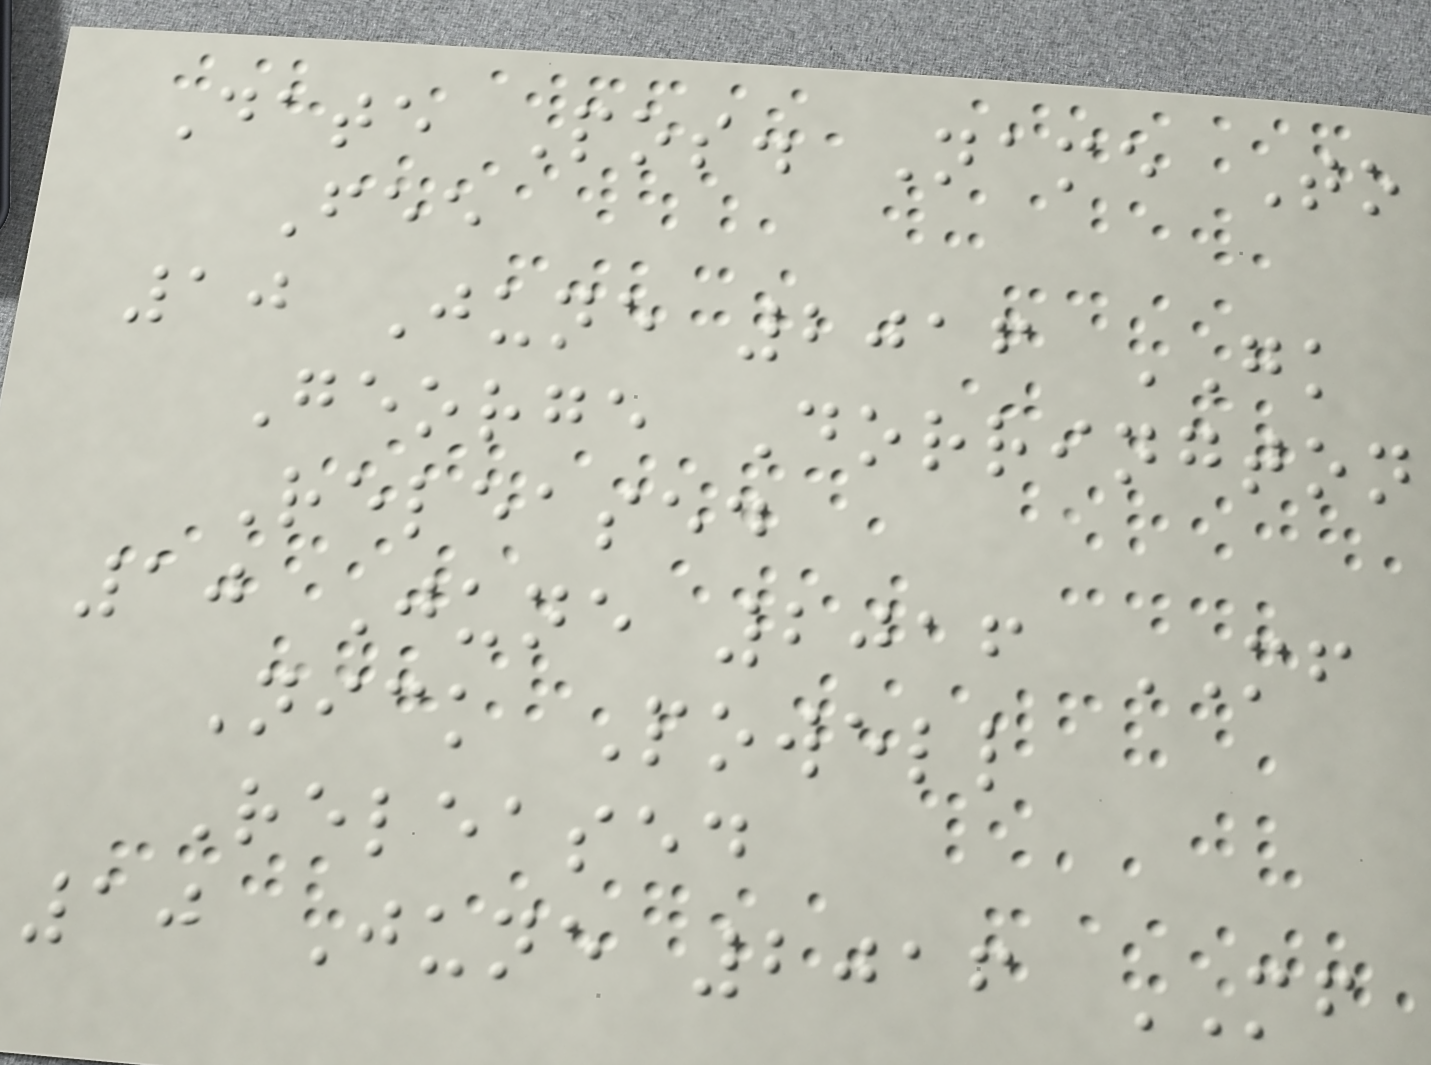Date Pos. Name To
Fee
10 June 2016 GK
George Dorrington
Released
10 June 2016 MF
Nick Powell
Released
10 June 2016 MF
